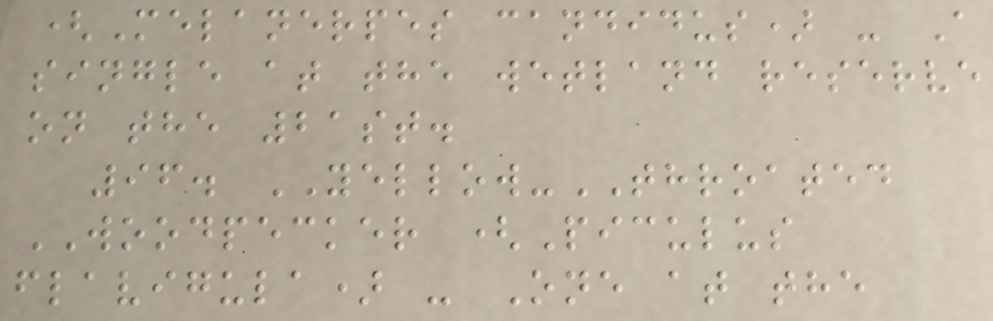(Melanerpes candidus) - A
single at the wetland reserve
on the 21st.
96. YELLOW-THROATED
WOODPECKER (Piculus
flavigula) - One at the
